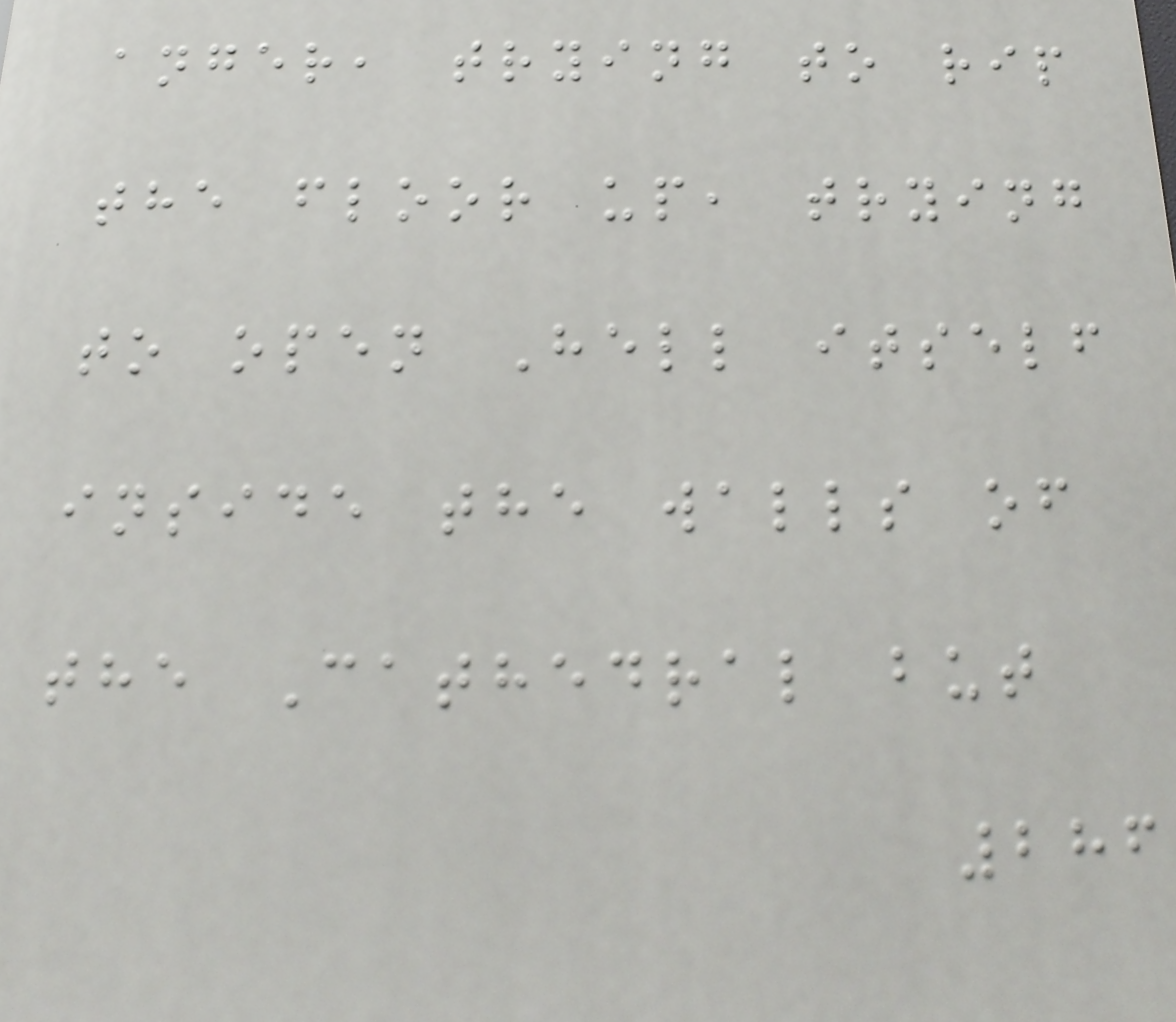anger, trying to rip
the floor up, trying
to open Hell itself
inside the walls of
the Cathedral but
286
